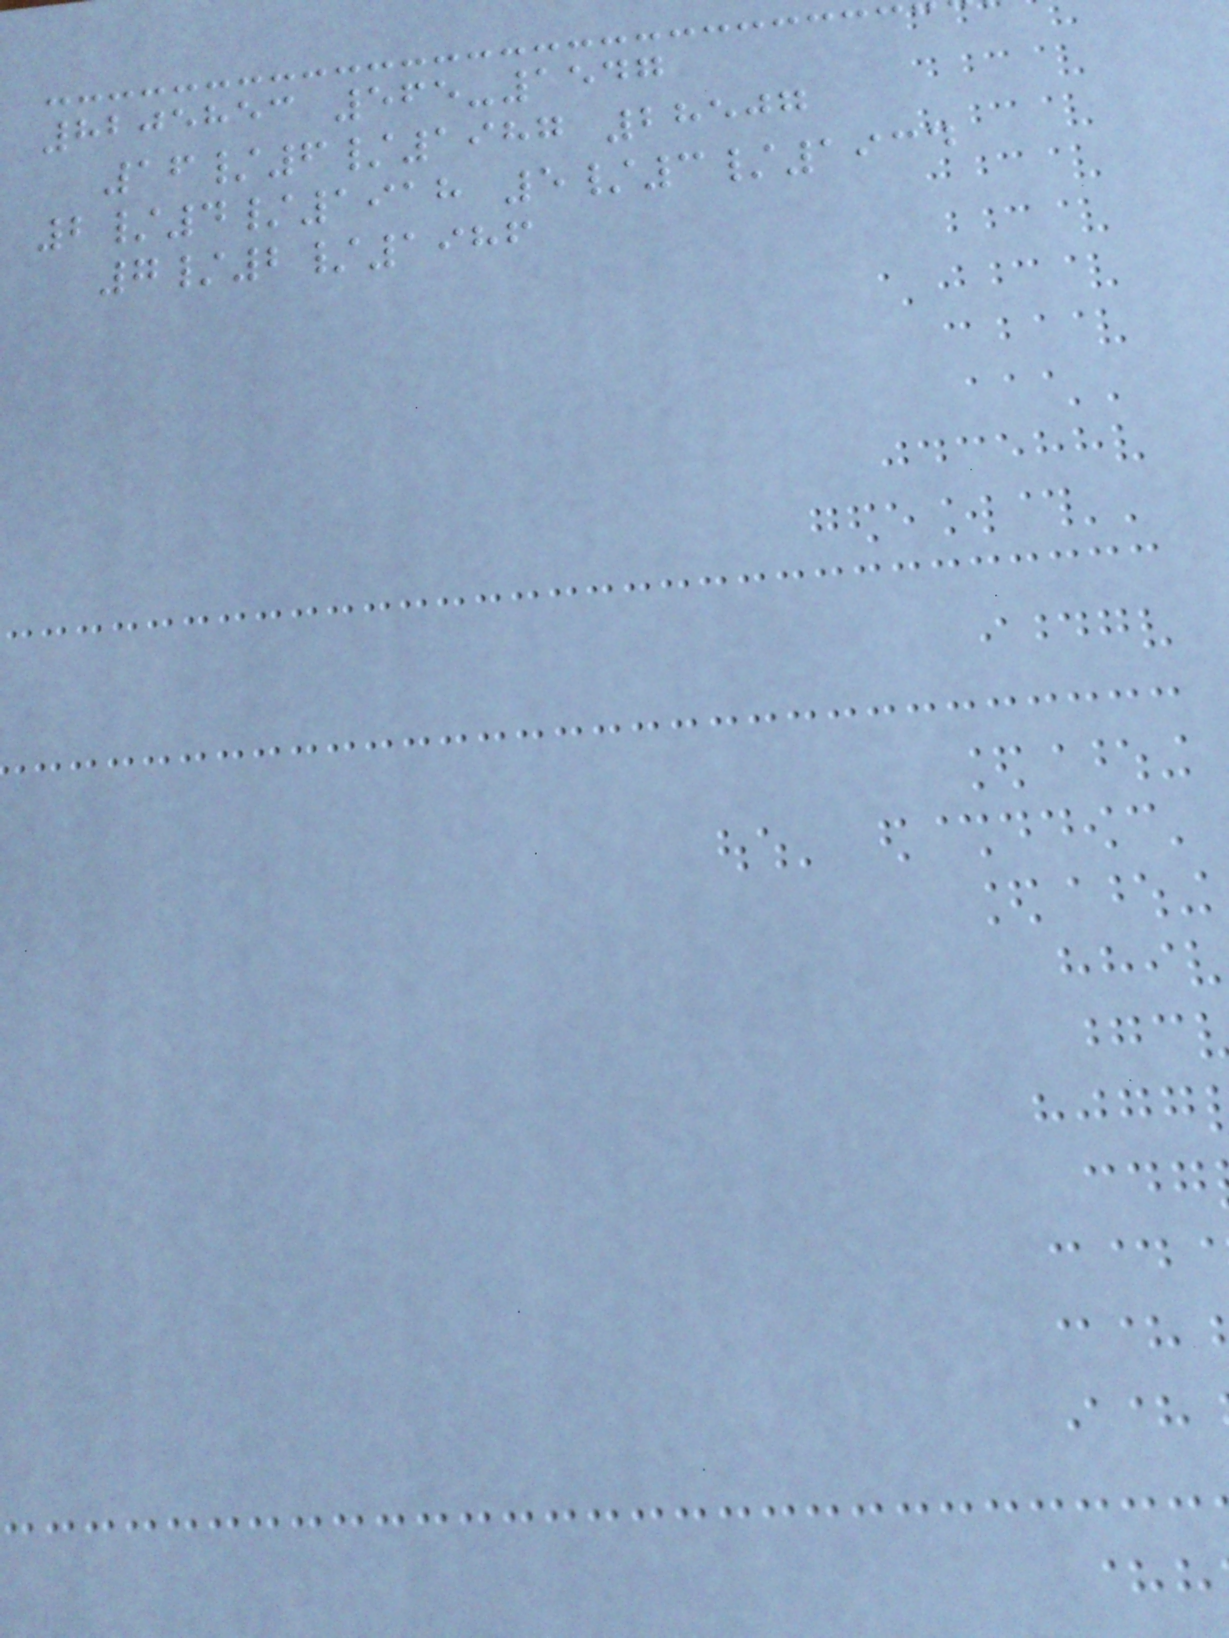8205853 565-1547
16/6/1987 28507
2/4/1918 5/3/1934
7/2/1986
